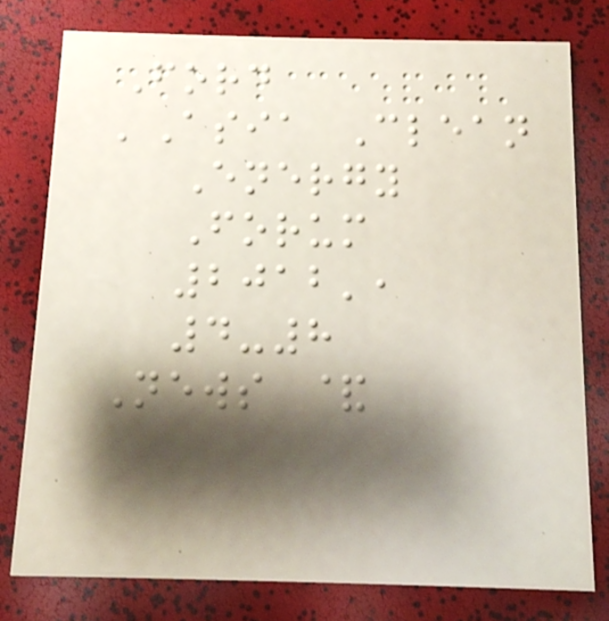Ford
'Asia Clean
Energy
Forum
2012',
4-8
News &
